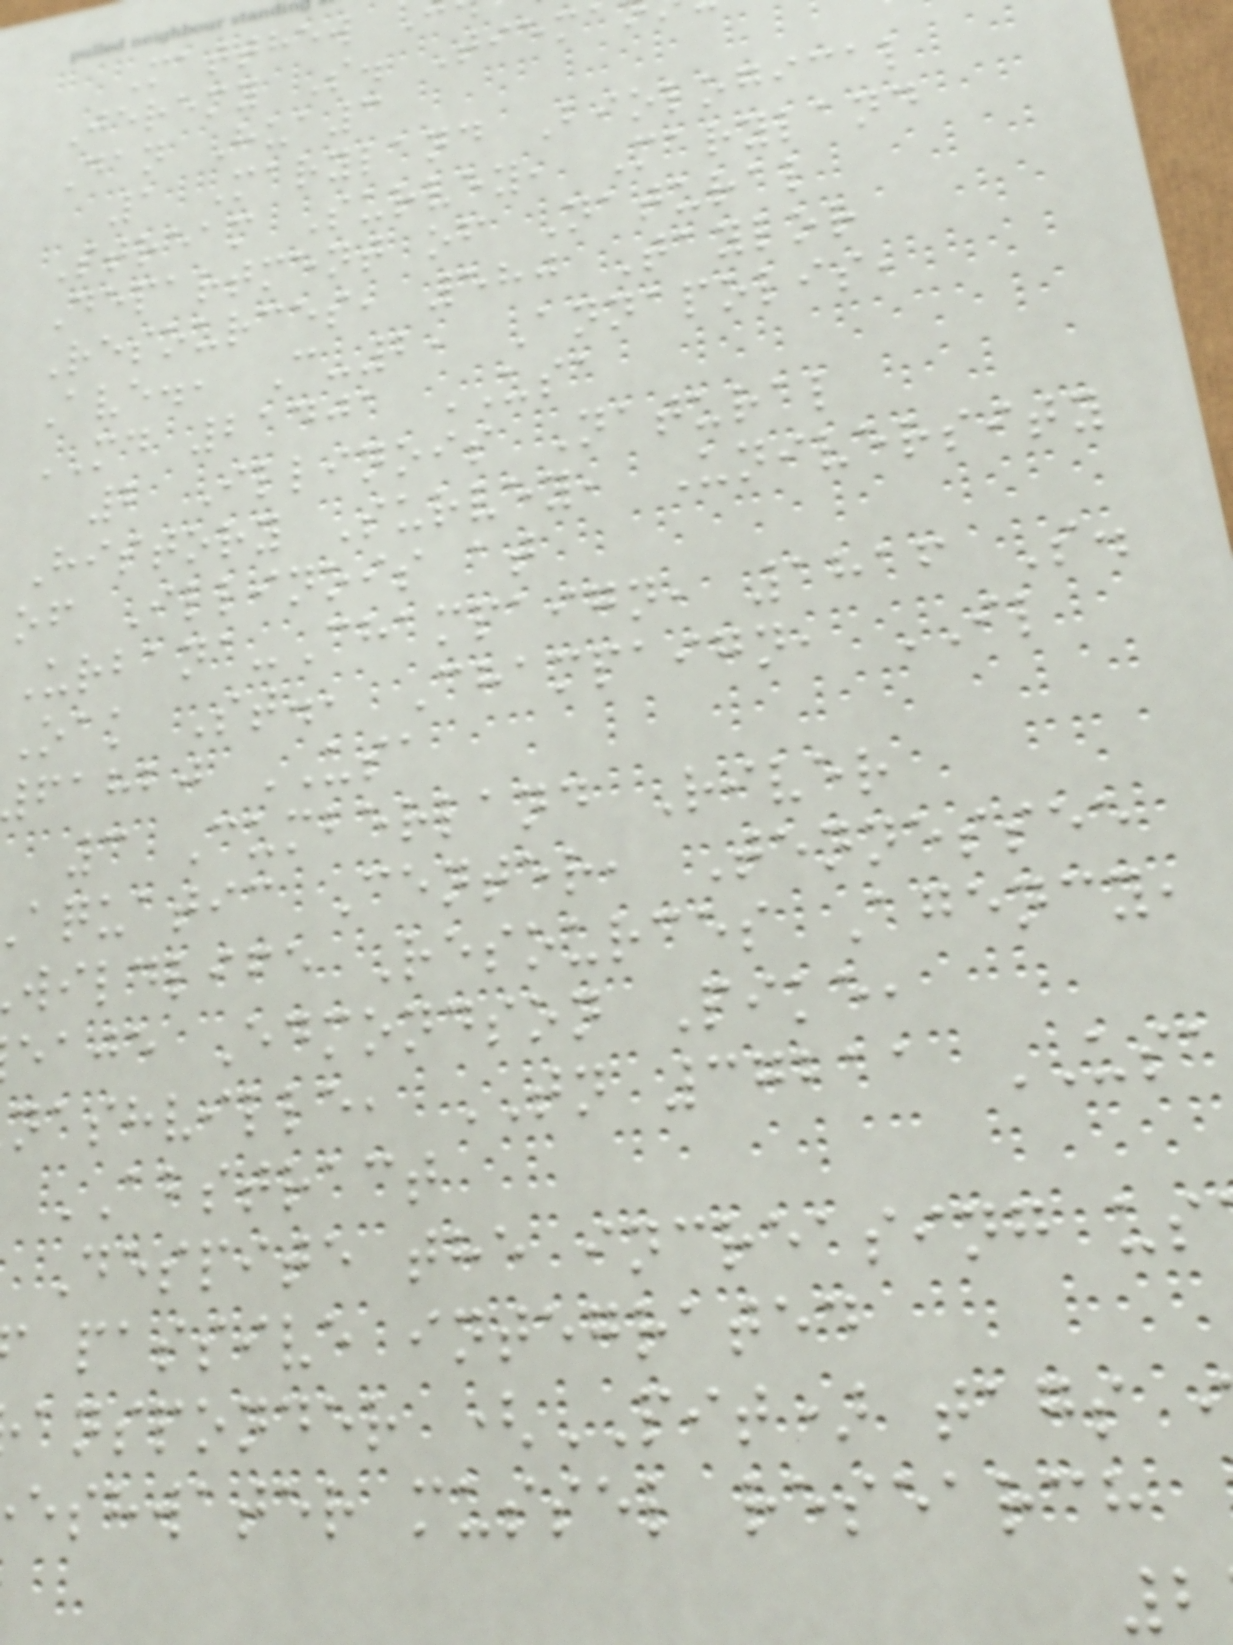Matthew
Jeremy S. Tiem
Dan Hua3
1 Maryland Biological
Stream Survey, Maryland
Department of Natural
Resources, 580 Taylor
Ave., C-2, Annapolis,
MD 21401 USA
2 Illinois Natural
History Survey, University
of Illinois at
Urbana-Champaign, 1816 S.
Oak St., Champaign, IL
fahbj USA
3 Cumberland River
aquatic Center, Tennessee
wildlife Resources Agency,
eaje Edmondson Pike,
nashville, TN 37211 USA
ABSTRACT
Despite the increasing us
passive integrated
ansponder (PIT) tags
eshwater mussel research
